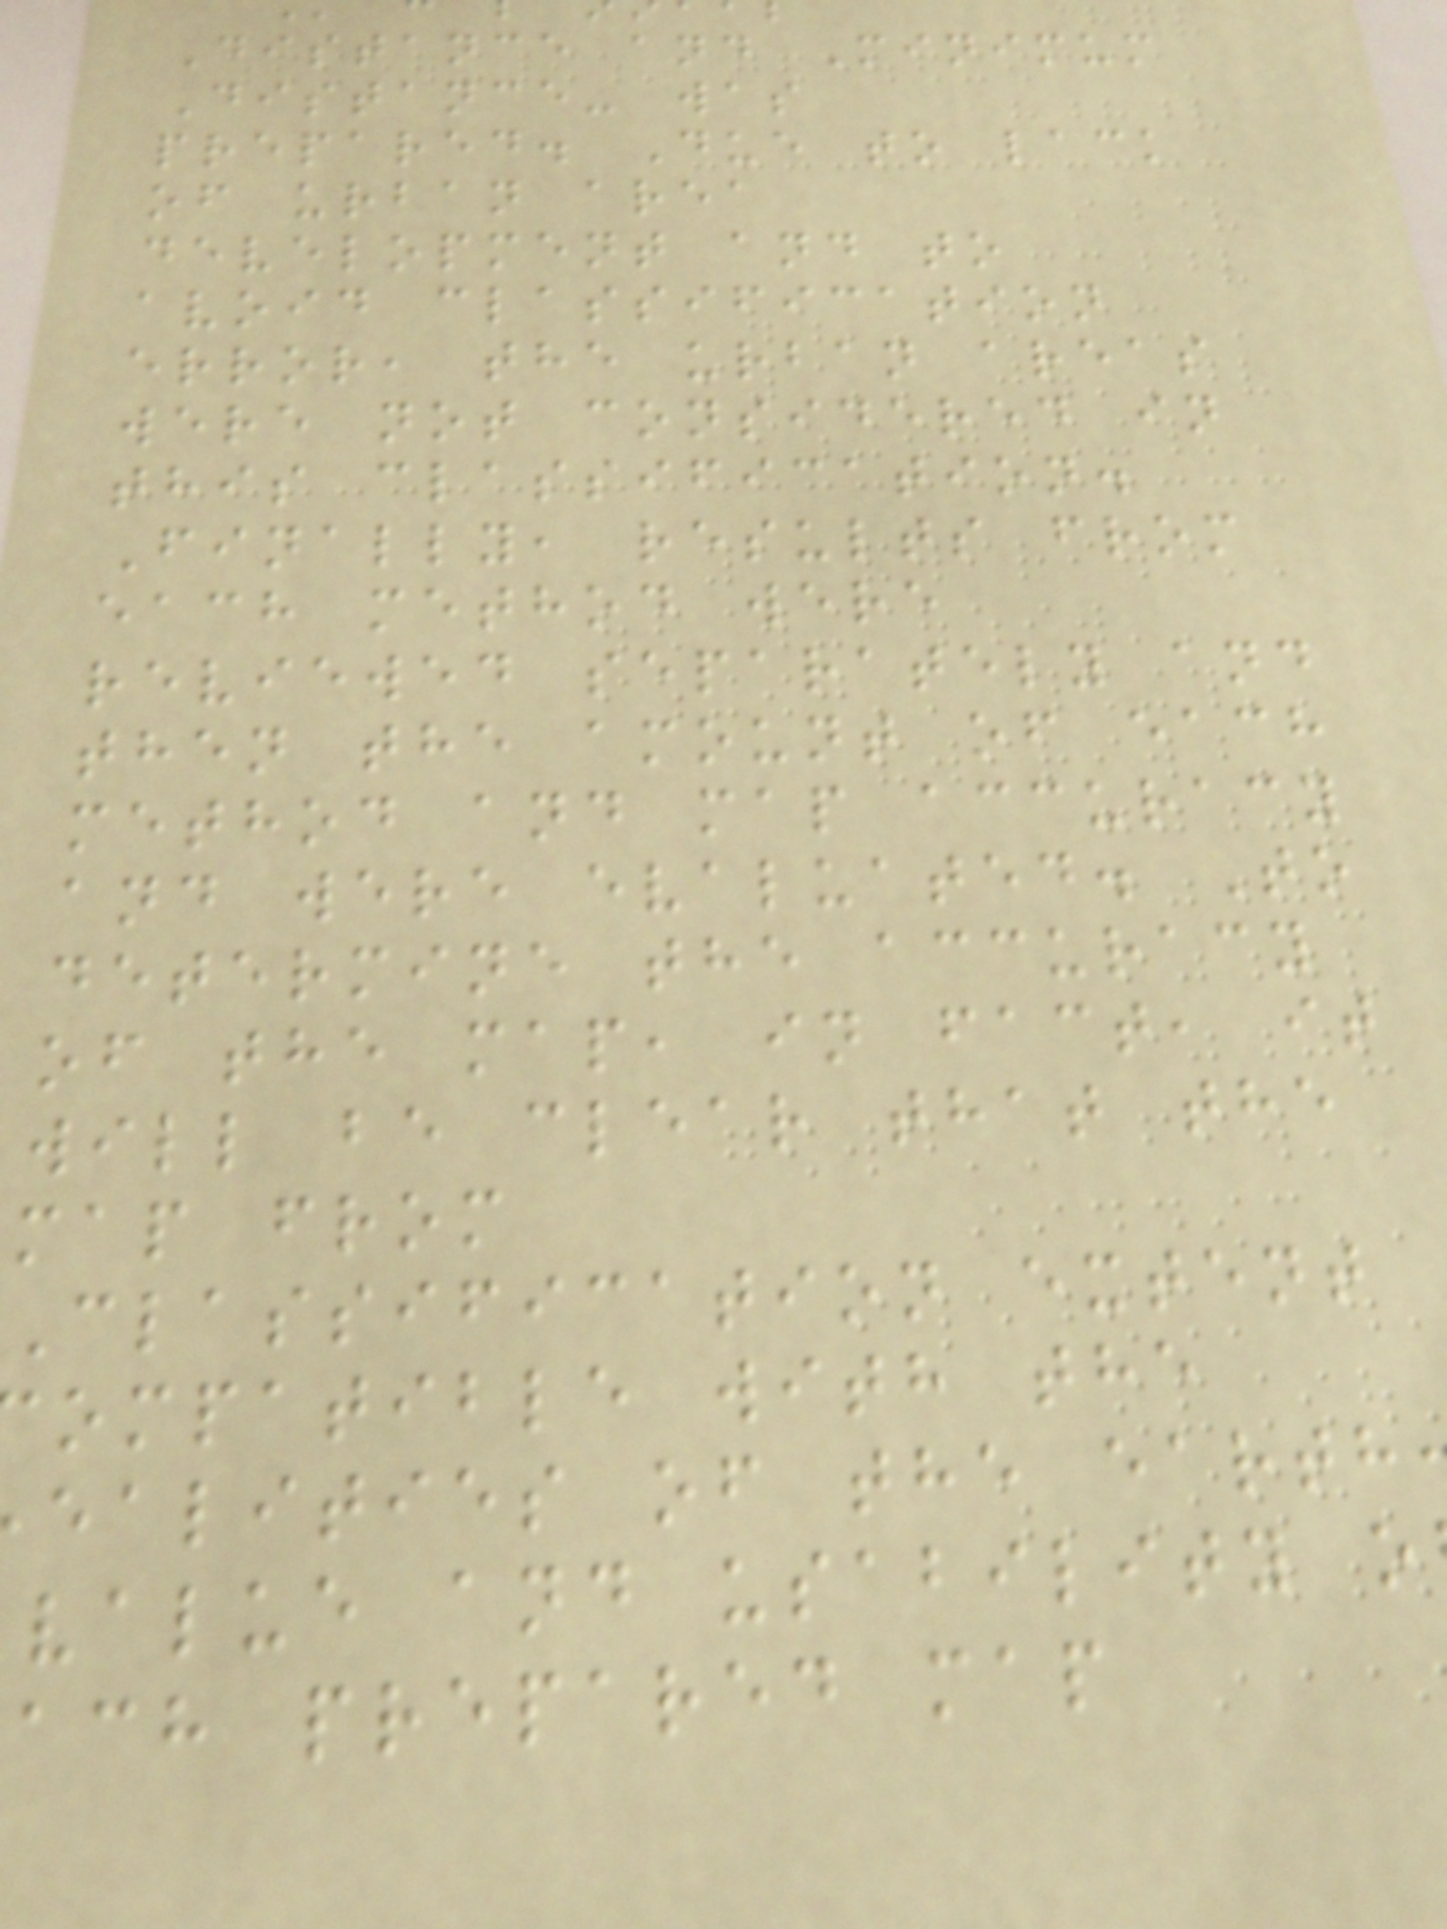Distance and Minimum
Distance- was
prepared. Due to lack
of urban area
development and to
avoid classification
error, the urban areas
were not considered in
this classification.
Finally, results from
each method were
reviewed separately and
then the amount of each
method and map accuracy
and were evaluated. To
determine the accuracy
of the map, in fact, it
will be clear that the
map from
Classification extent
ompatible with the
ealities of the earth
value and usability o
ach prepared map
